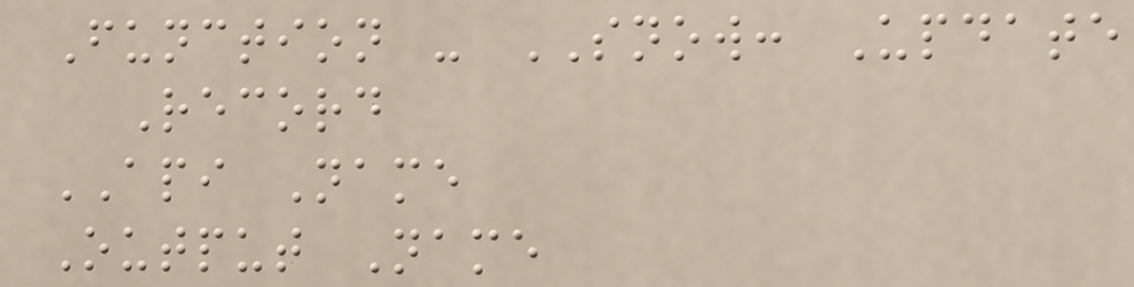Function - SNOW: Update
Record
API Name
Output Name
